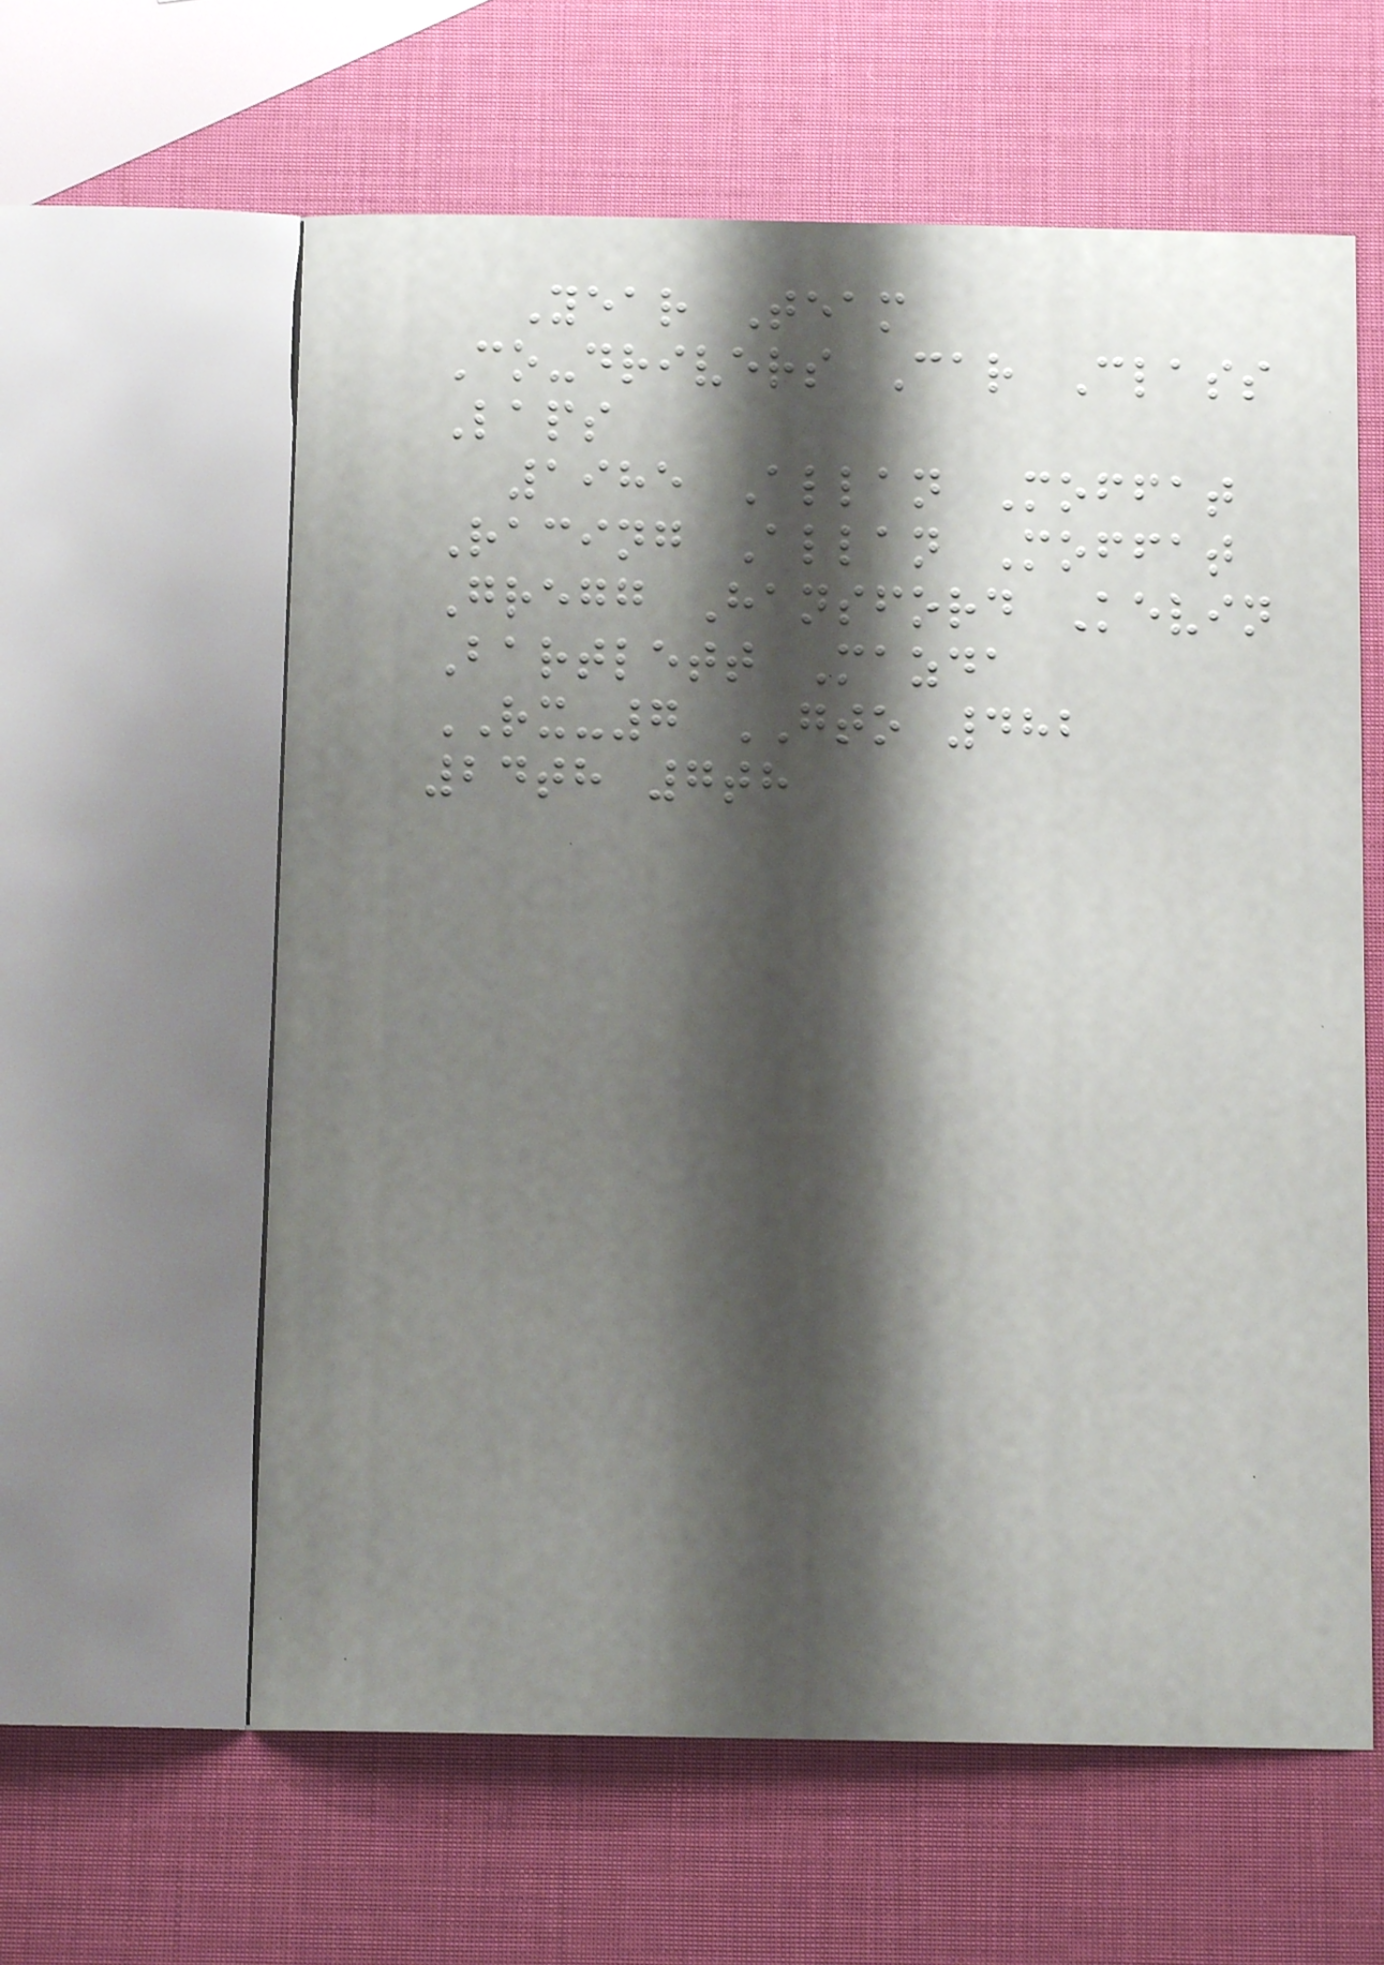Year Team
Co-drivers Car Class
Laps
1985 Allan Moffat
Racing Allan Moffat
Gregg Hansford Kevin
Bartlett Mazda
RX-7 GTO 482
24th 7th
